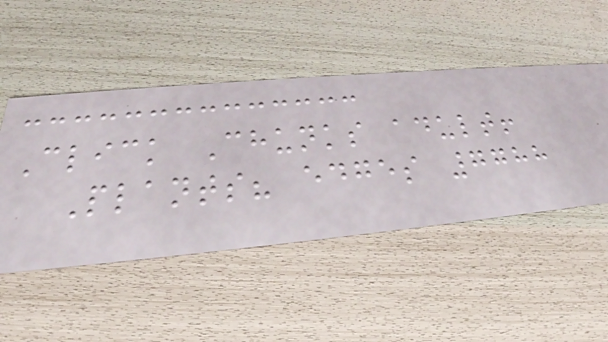Click Chunks adult!
Plants? edges 7788
